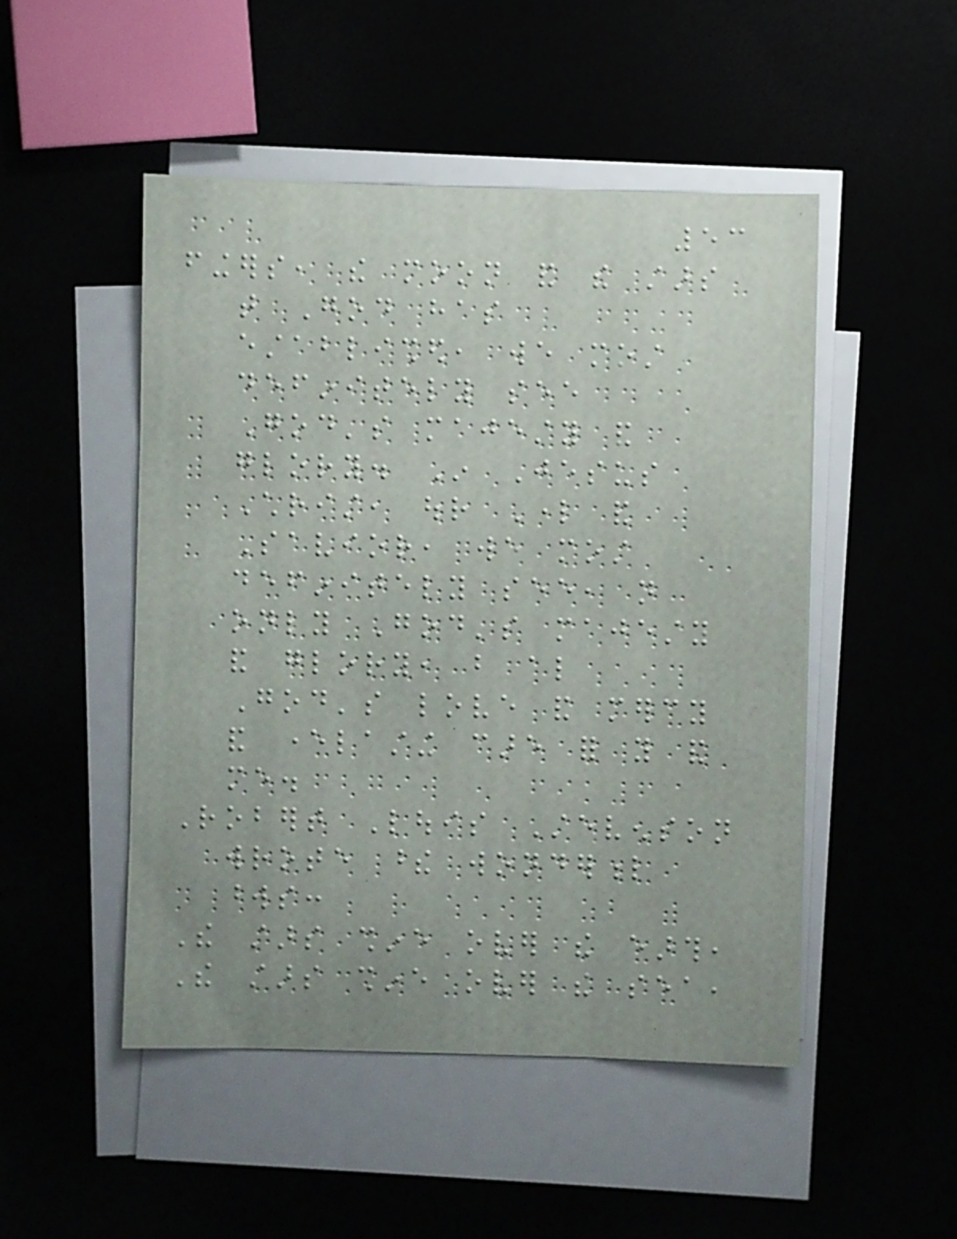53
fingers, the moon and the stars
that God has
established, we most
definitely see
God's majesty and
glory. In Jesus
Christ, our Lord and
Savior, we most
definitely see, not
only God's majesty
and glory, but also
God's love and mercy
and everlasting care for you and
me.
Robert Louis Stevenson
wrote these wonderful
words:
The stars shine over the earth,
The stars shine over the sea,
